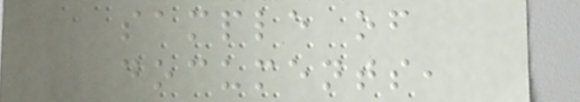sample of
documents,
